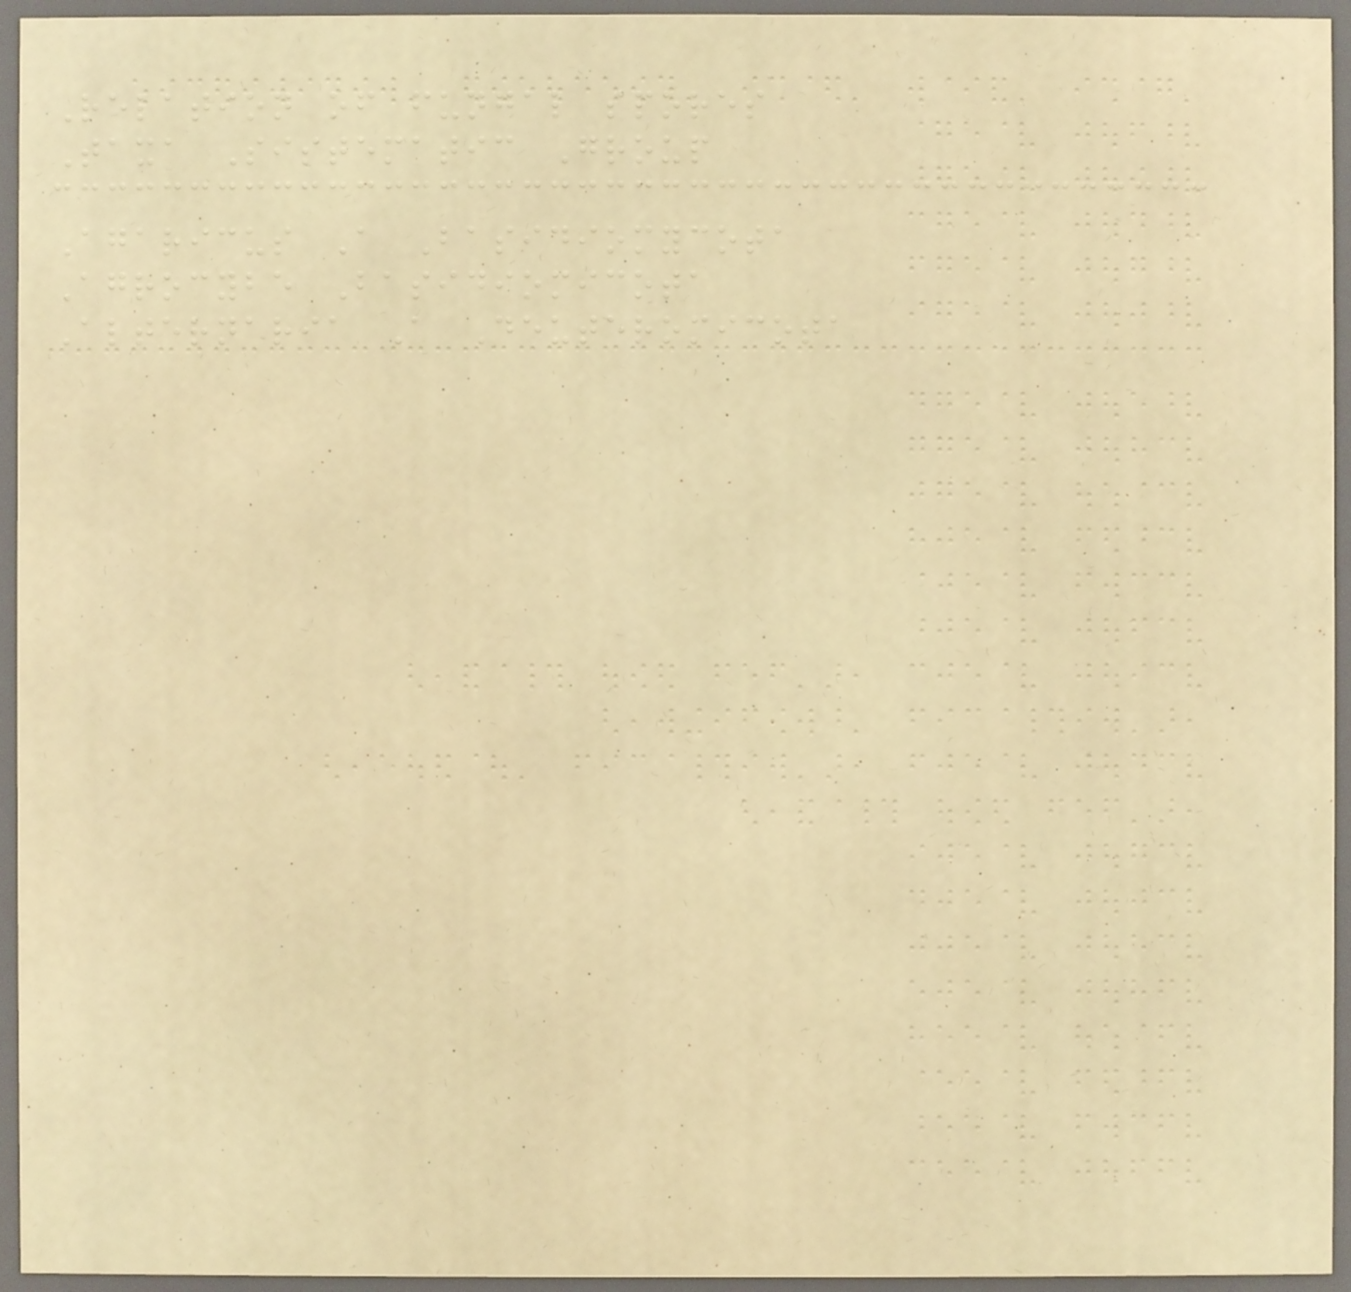Relation of fungal spores
Taxa Sistematic Group
Agaricus A Basidiomycota
Agrocybe Basidiomicota
Alternaria A Deuteromicota
